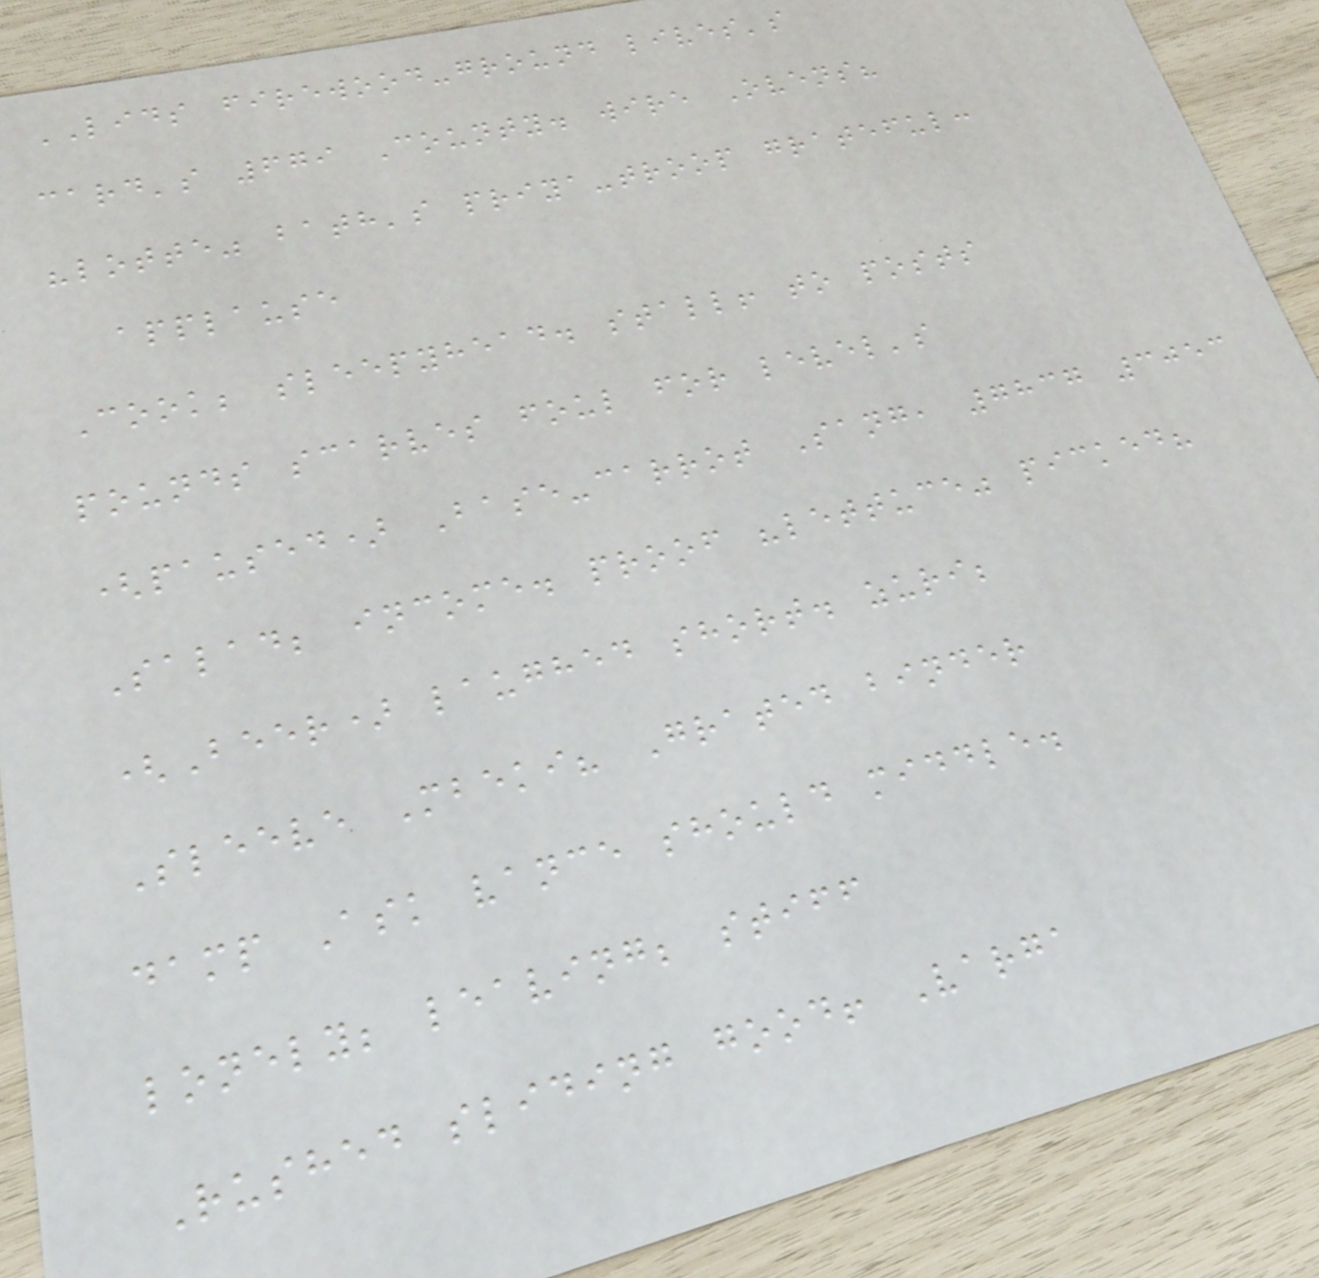LIDS firewood-ground lives's
card's 679 County. wire Ovens?
"lotte" bath's priya-troop grateful:
applause
Cook; sleepyhead. stall! to posts
pounds scarves foul for level's
(paused) Base-carrot Sang, 7837 3053
Salad; income. proof "lettuce" picked?
(Beer) laughed short. zuri;
Sleeve Mbeki? Grated binder
damp Ask vance should middle.
lonely; leaving; stiff
Rushed sliding good! Varga
